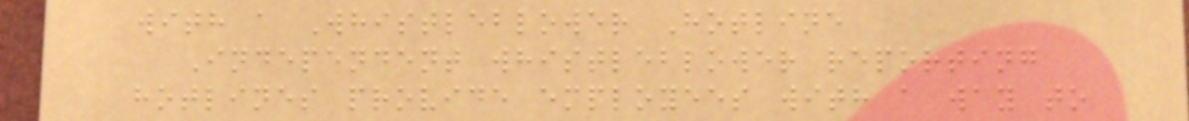with a Whistleblower Hotline
Independent whistleblower reporting
hotlines provide employees with a way to
